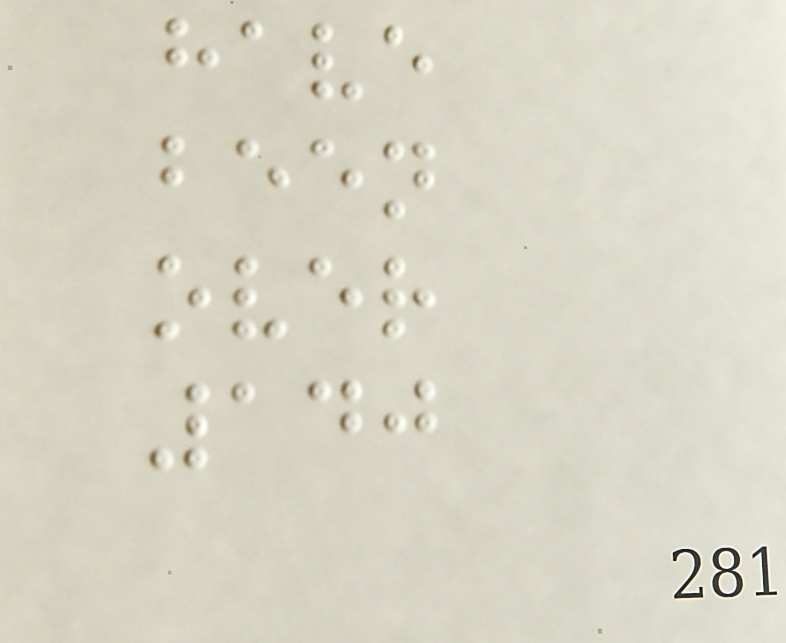have
been
over
140
